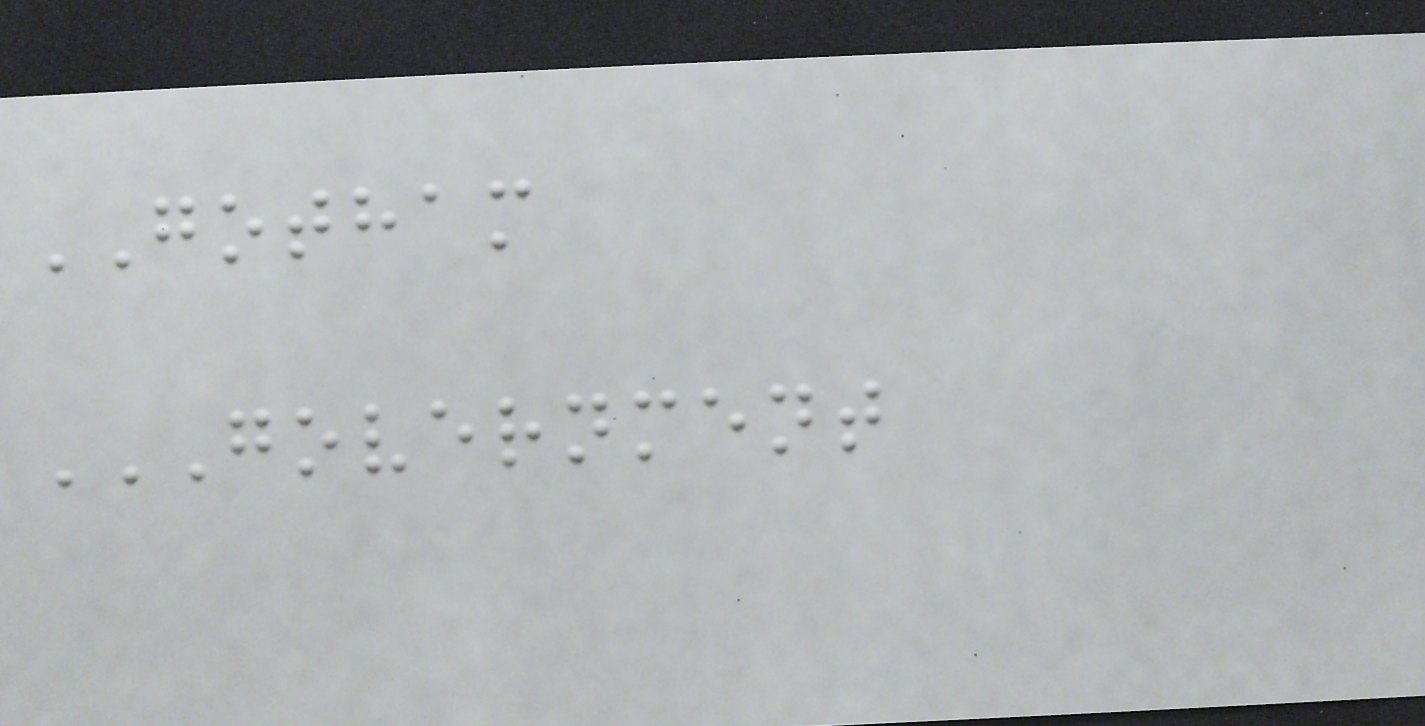GOTHAM
GOVERNMENT
